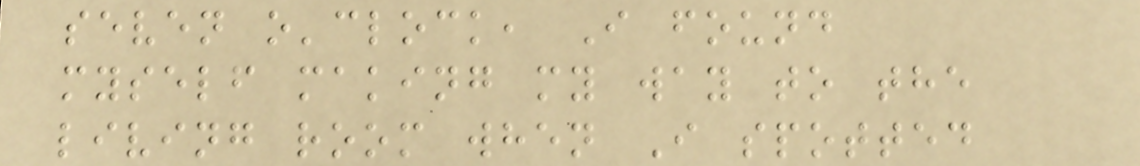seven o'clock, I found
myself making my way to the
living room when I spotted
